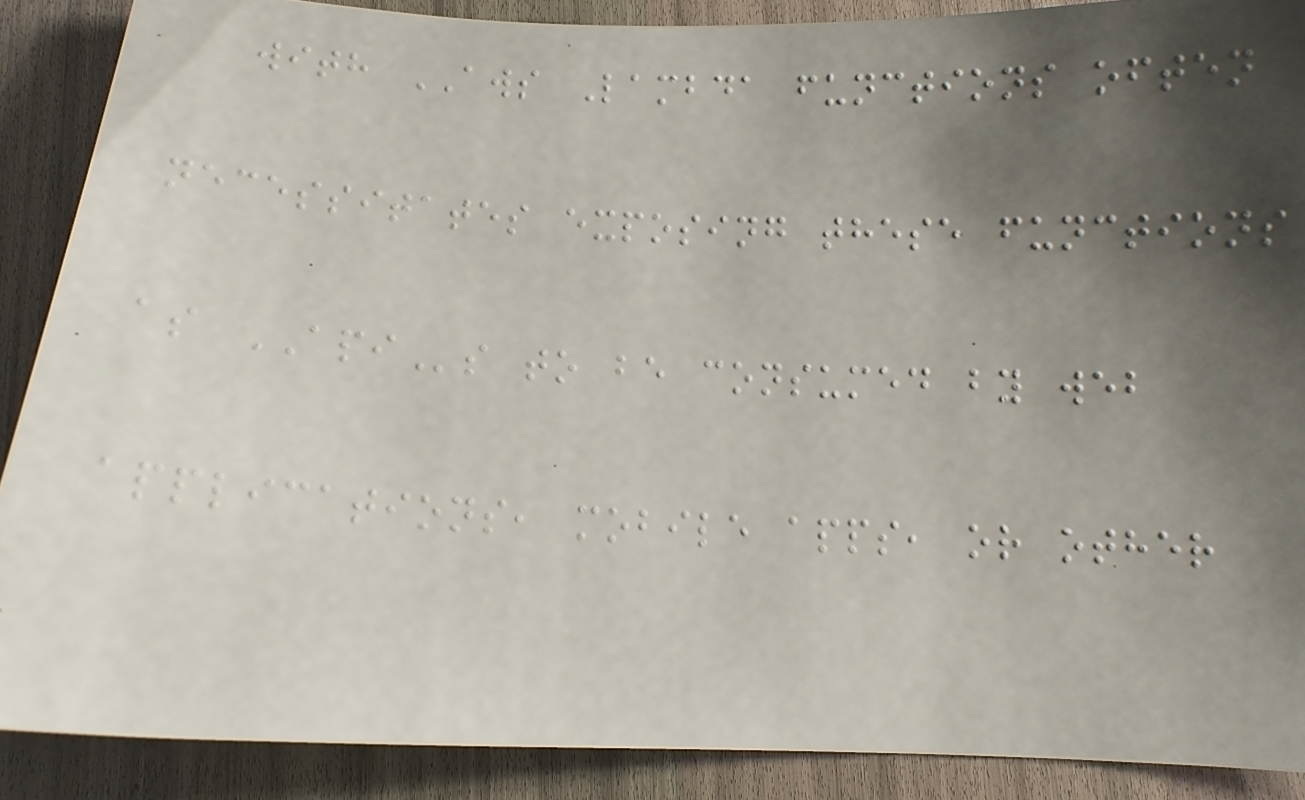with AWS Lambda functions often
necessitates exposing these functions
as APIs to be consumed by web
applications, mobile apps, or other
